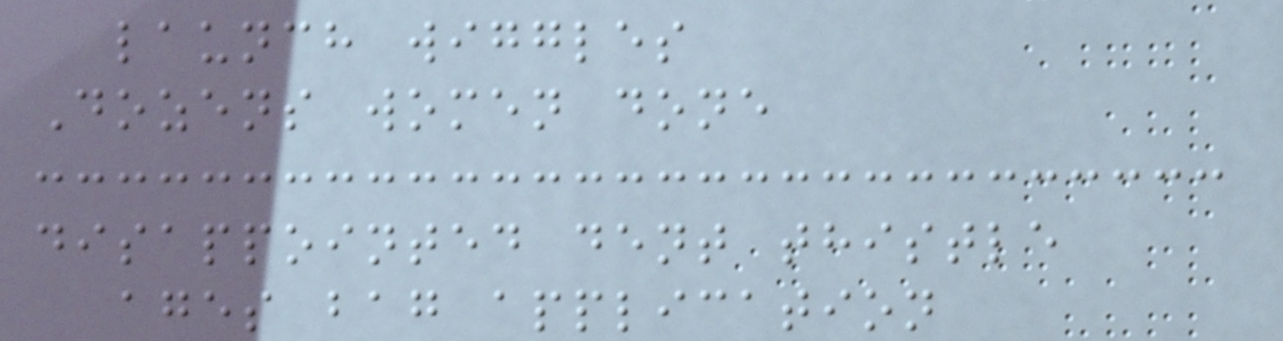launch wiggles
Dozens women done
disappointed dent thistle
ages bag application
